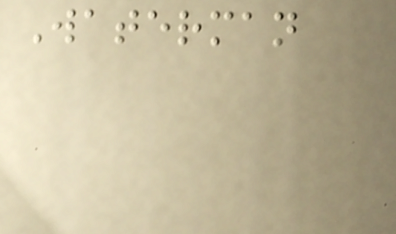Waterman
